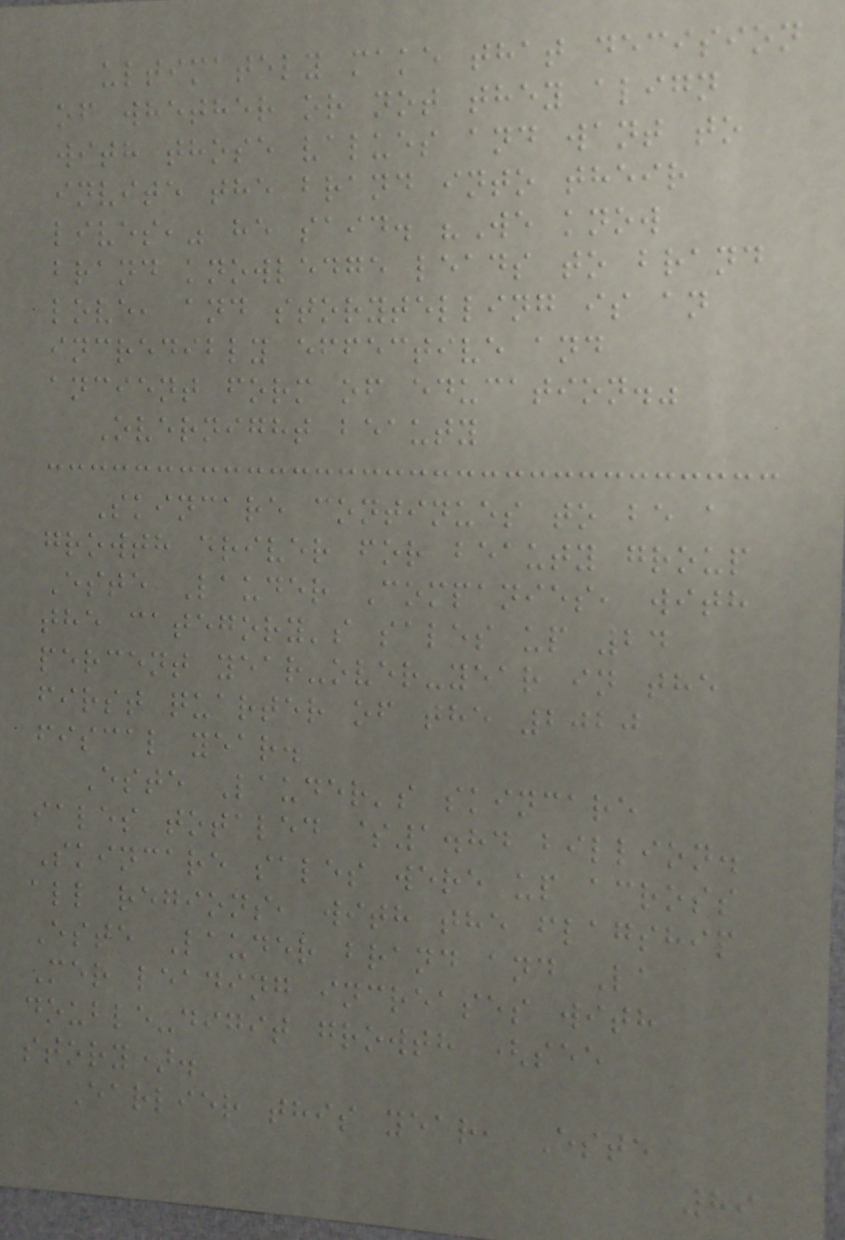ultimately make that decision
of whether or not they align
with those values and want to
invite the brand into their
lives," he said. "We know
brand knowledge leads to brand
love, and storytelling is an
incredibly effective and
ancient form of education."
Overnight beauty
Skincare continues to be a
growth driver for beauty group
Este Lauder Companies, with
the category's sales up 24
percent year-over-year in the
first quarter of the 2020
fiscal year.
Este Lauder's skincare
sales totaled $1.84 billion.
Skincare sales were up across
all regions, with the flagship
Este Lauder brand and La
Mer leading increases with
double-digit growth (see
story).
Earlier this year, Este
89
